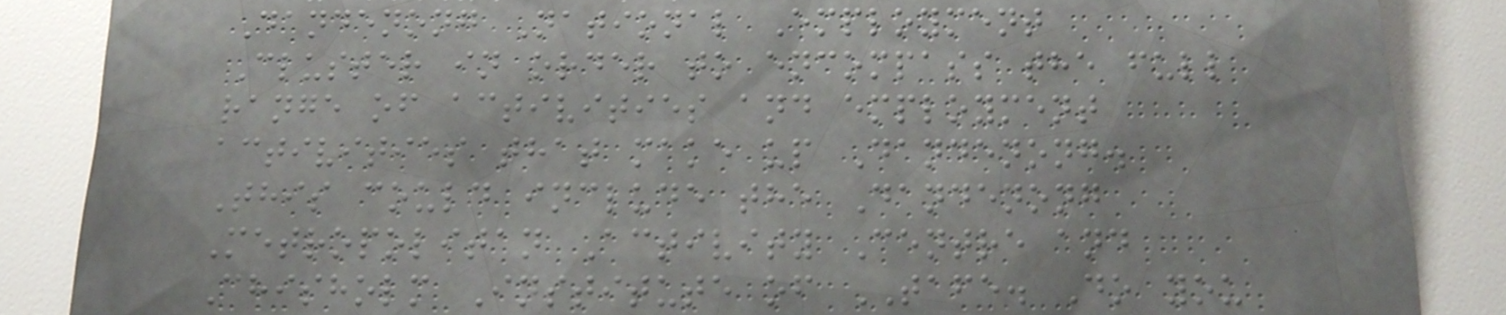Dandenong National Employment
Cluster in order to encompass the full
range of activities and employment
activities that make up Dandenong.
This could include the Dandenong
Metropolitan Activity Centre and
Chisholm Institute of TAFE. Do you
